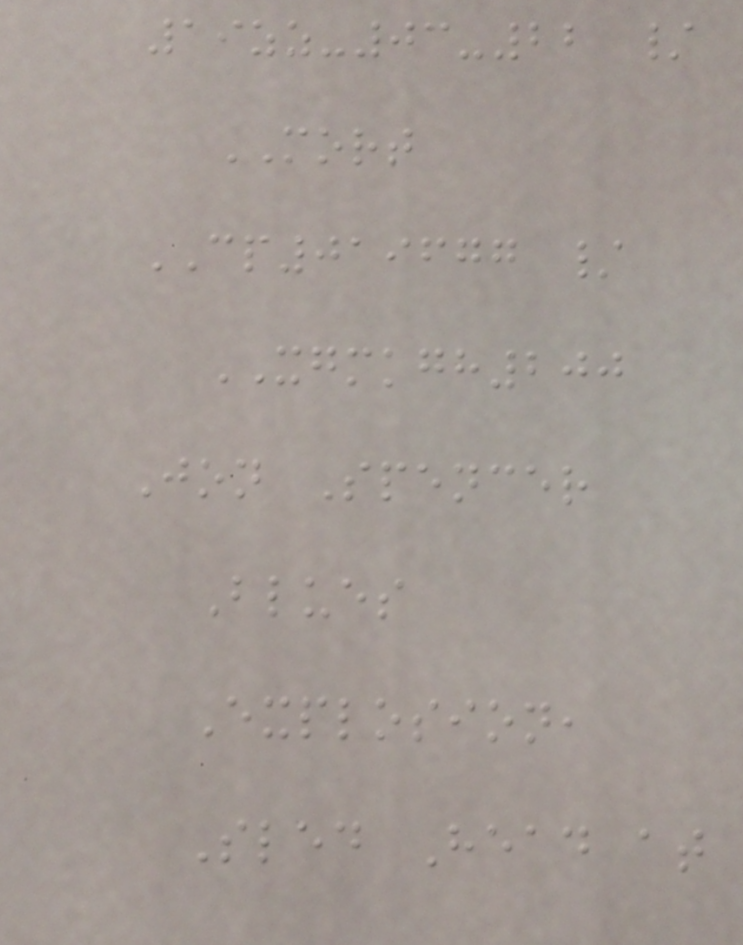19zz-03-22 /
MORT
CP019677 /
XGMKGH200
Jon Spencer
Blues
Explosion,
Sled Head at
